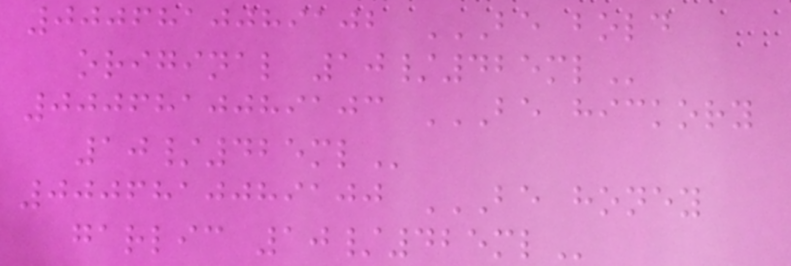0006810089102 BE BOLD
ORIGINAL 10/425ML
0006810089103 BE HICKORY
10/425ML
0006810089100 BE HONEY
GARLIC 10/425ML
